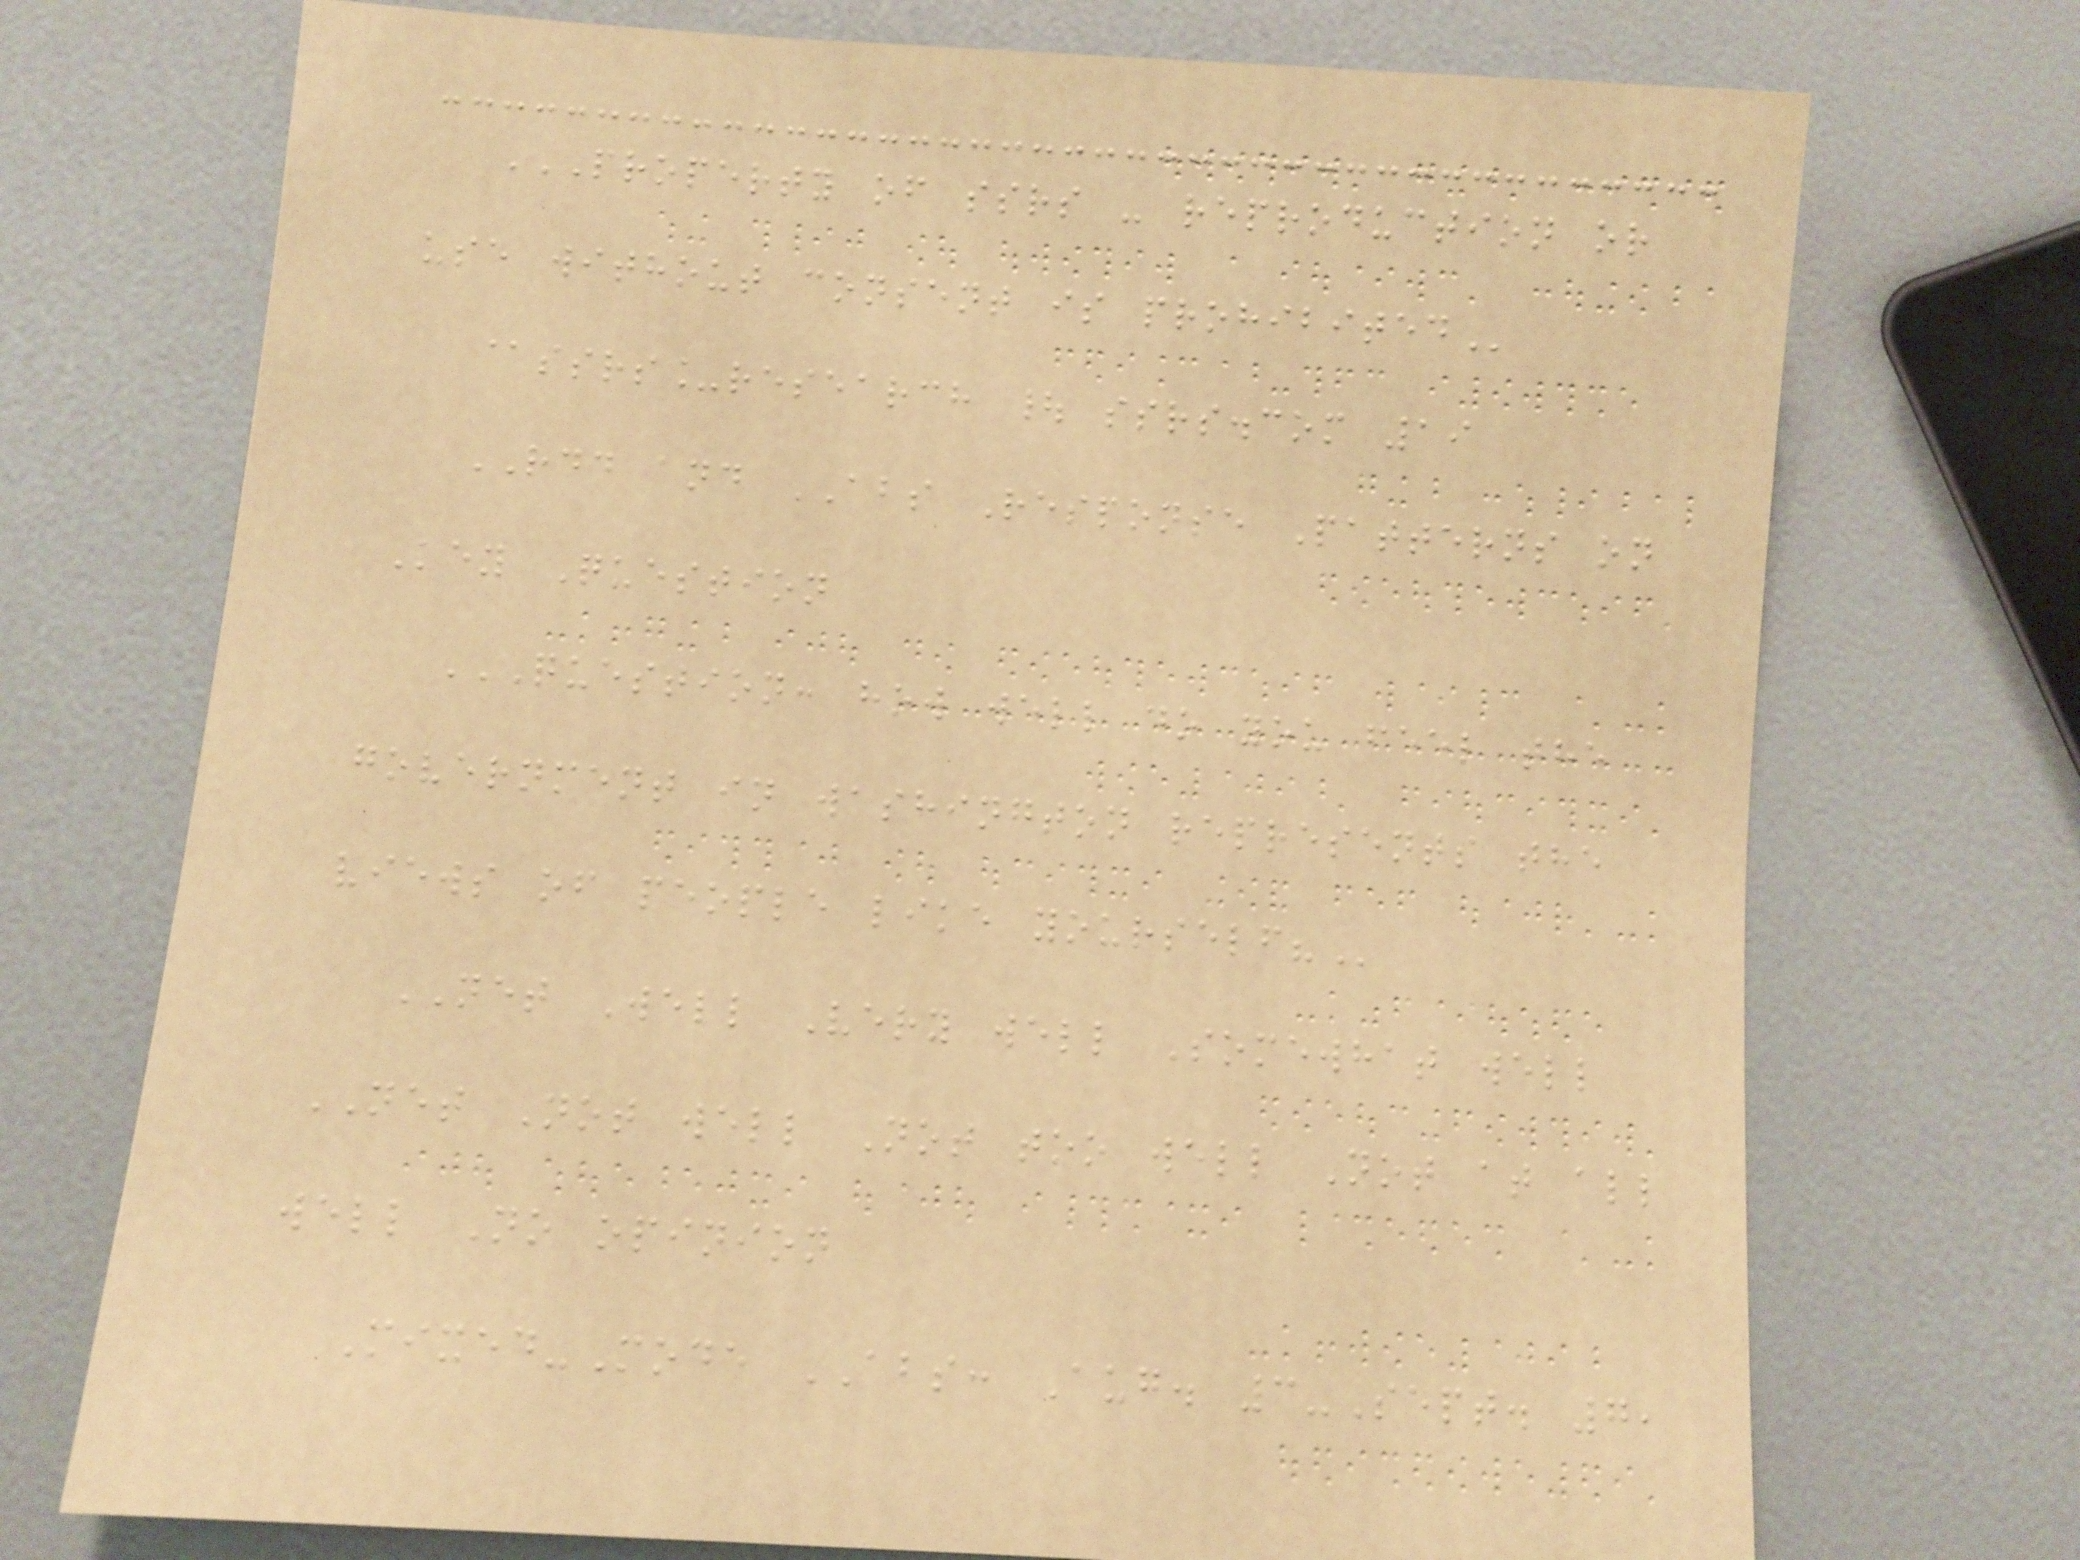PROPERTY OF SSRS - REPRODUCTION OR
USE WITHOUT CONSENT IS PROHIBITED
@ssrs_research | ssrs.com 19
RDD and ABS Response Patterns on
Key Question
QUESTION: HOW WELL DO YOU FEEL THE
GOVERNMENT IN WASHINGTON REPRESENTS THE
VIEWS OF PEOPLE LIKE YOURSELF?
NET Well Very well Somewhat well
NET Not well Not too well Not at all
well No opinion
Mixed-Mode ABS: Aug. 3-Sept. 7,
